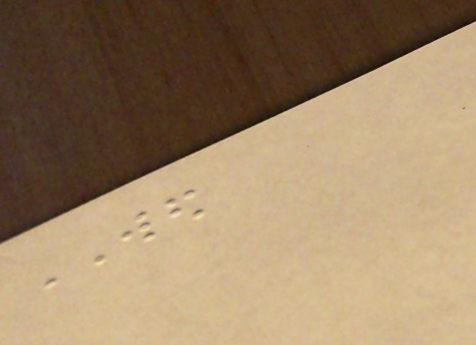WED
